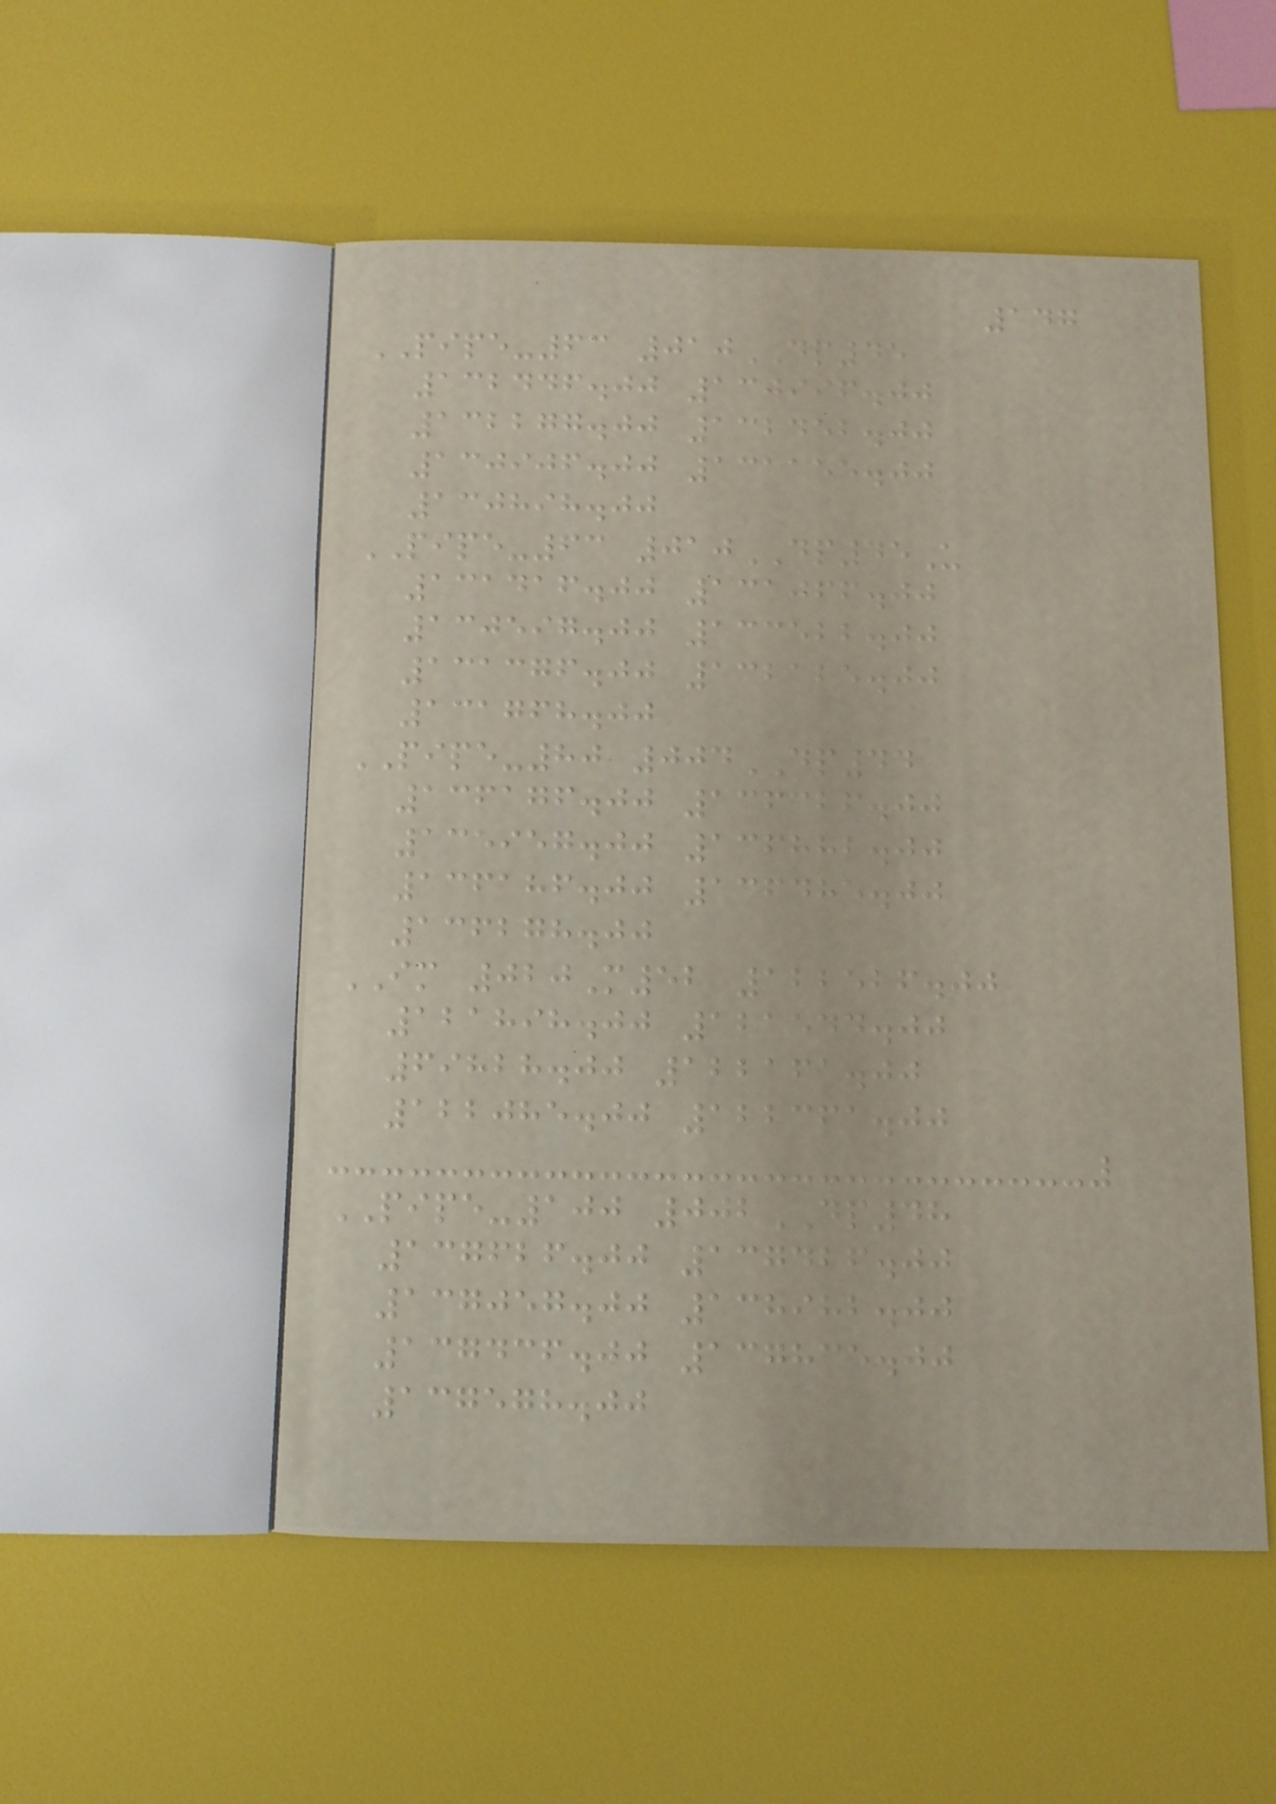147
PIPE-63 010DP45
132446.00 130996.00
132277.00 132452.00
130906.00 131155.00
130898.00
PIPE-63 010DP45U
131416.00 131066.00
130597.00 133522.00
131376.00 132125.00
131768.00
PIPE-80 004DP44
136176.00 136326.00
135957.00 136882.00
136186.00 136485.00
136278.00
IM 020M52 122526.00
121898.00 121544.00
69828.00 122161.00
122085.00 122361.00
PIPE-100 002DP48
137626.00 137426.00
137057.00 138982.00
137436.00 137835.00
137578.00
